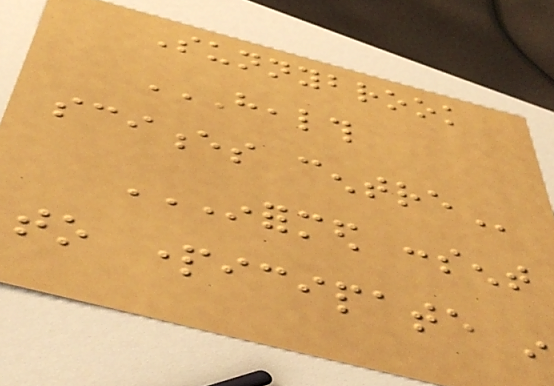Sunnybrook
HEALTH
SCIENCES CENTRE
INFORMED CONSENT
TO PARTICIPATE IN
